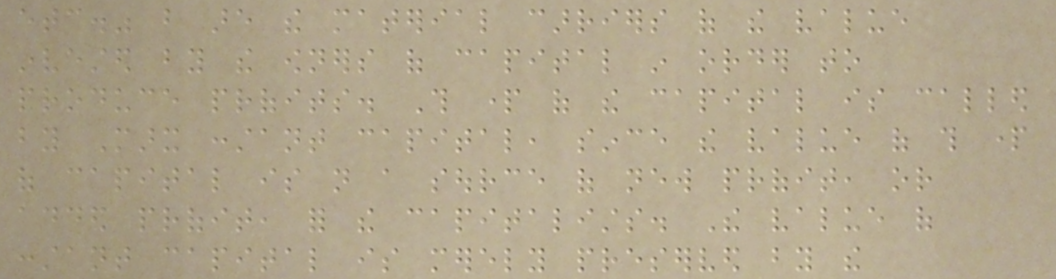etc." but are the material carriers of the value
invested by the owners of capital in order to
produce profits. This part of the capital is called
by Marx constant capital, since the value of this part
of capital is not a source of new profit, or
added profit, for the capitalists. The value of
constant capital is merely preserved by the
